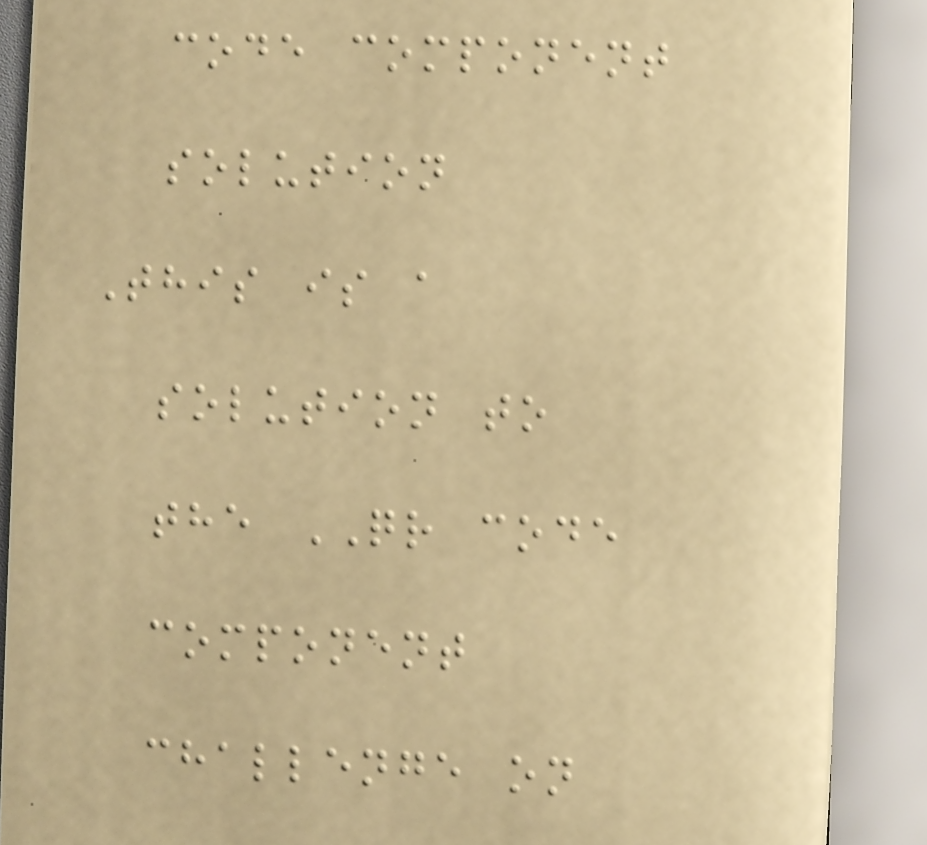code component
solution
This is a
solution to
the QR code
component
challenge on
